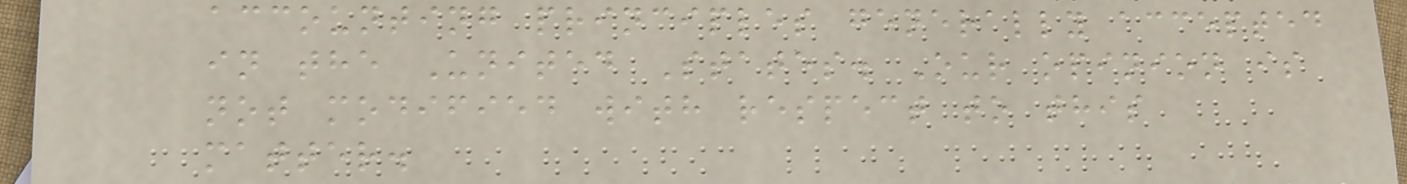accounting principles generally accepted
in the United States. Our opinion is
not modified with respect to this
matter.
